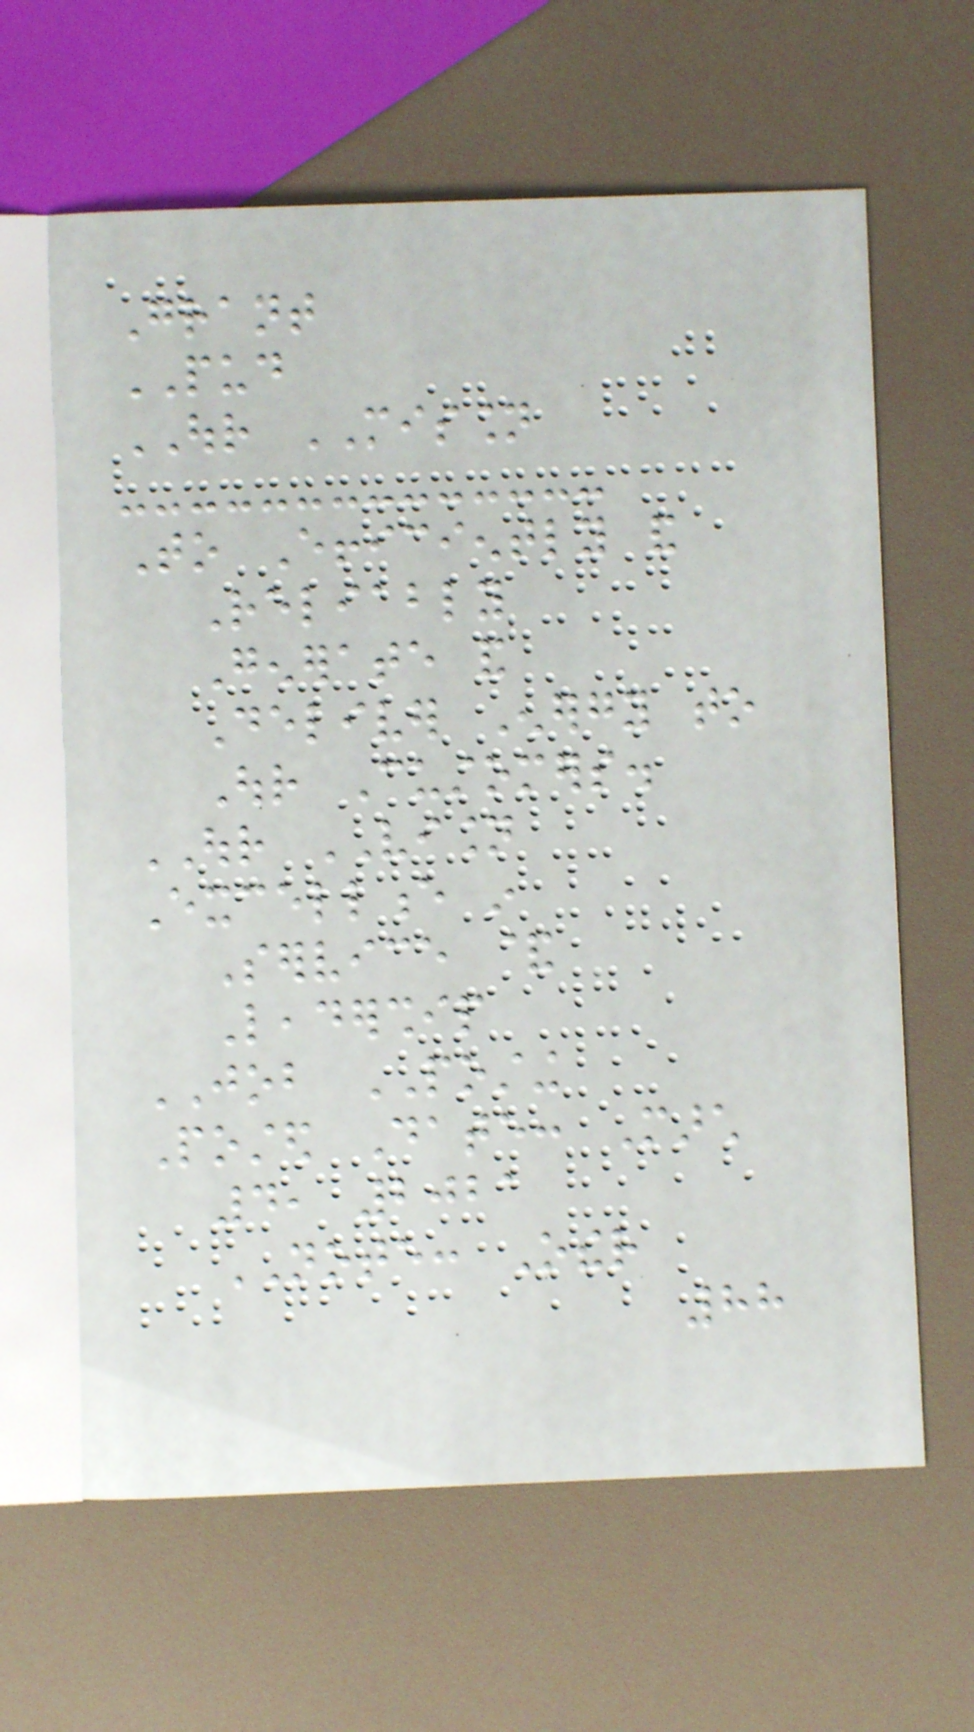Grant
PUD
OUR MISSION
To Efficiently and
Reliably
Generate and
Deliver Energy to
Our Customers.
OUR VISION
Excellence in
Service &
Leadership
JOB POSTING
Posted Date: March
4, 2021
NOTE: Other
88
